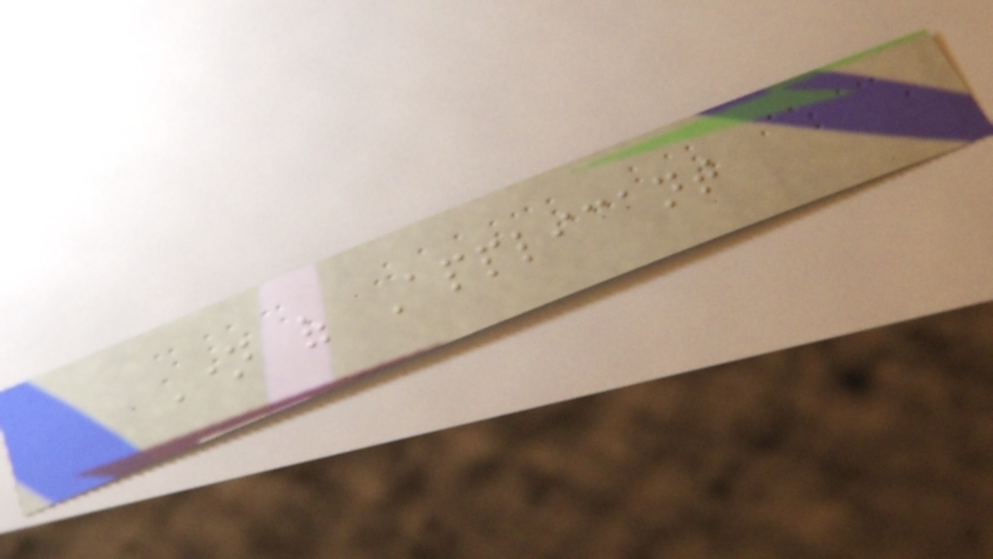Name of Applicant
